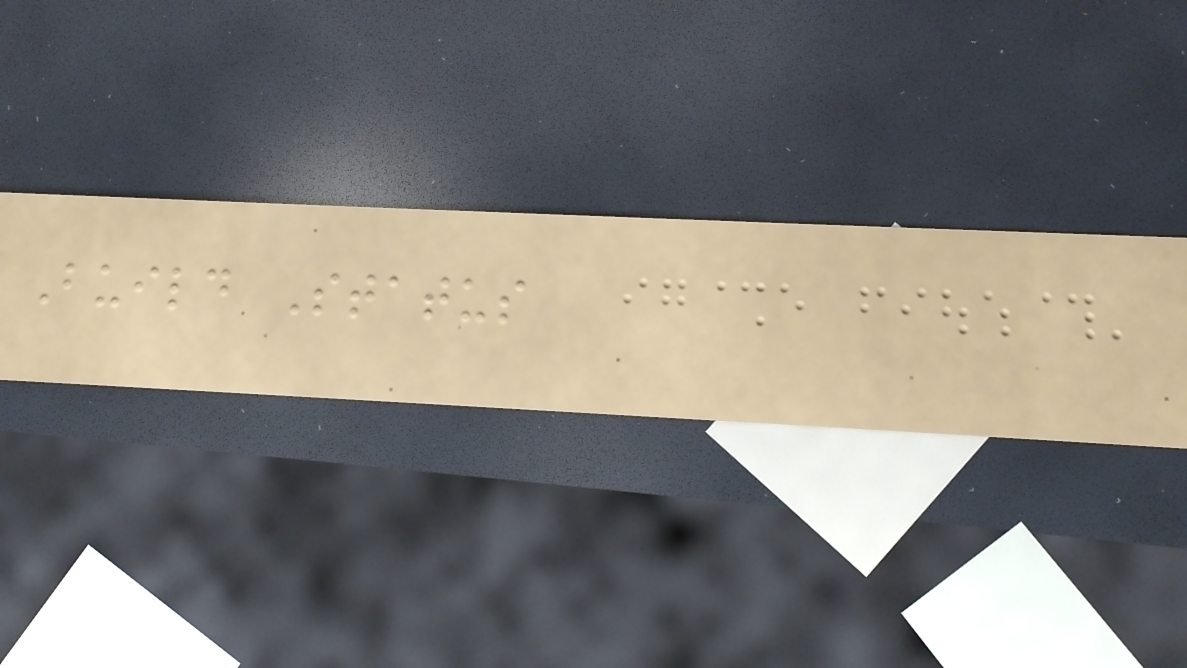Build Status
